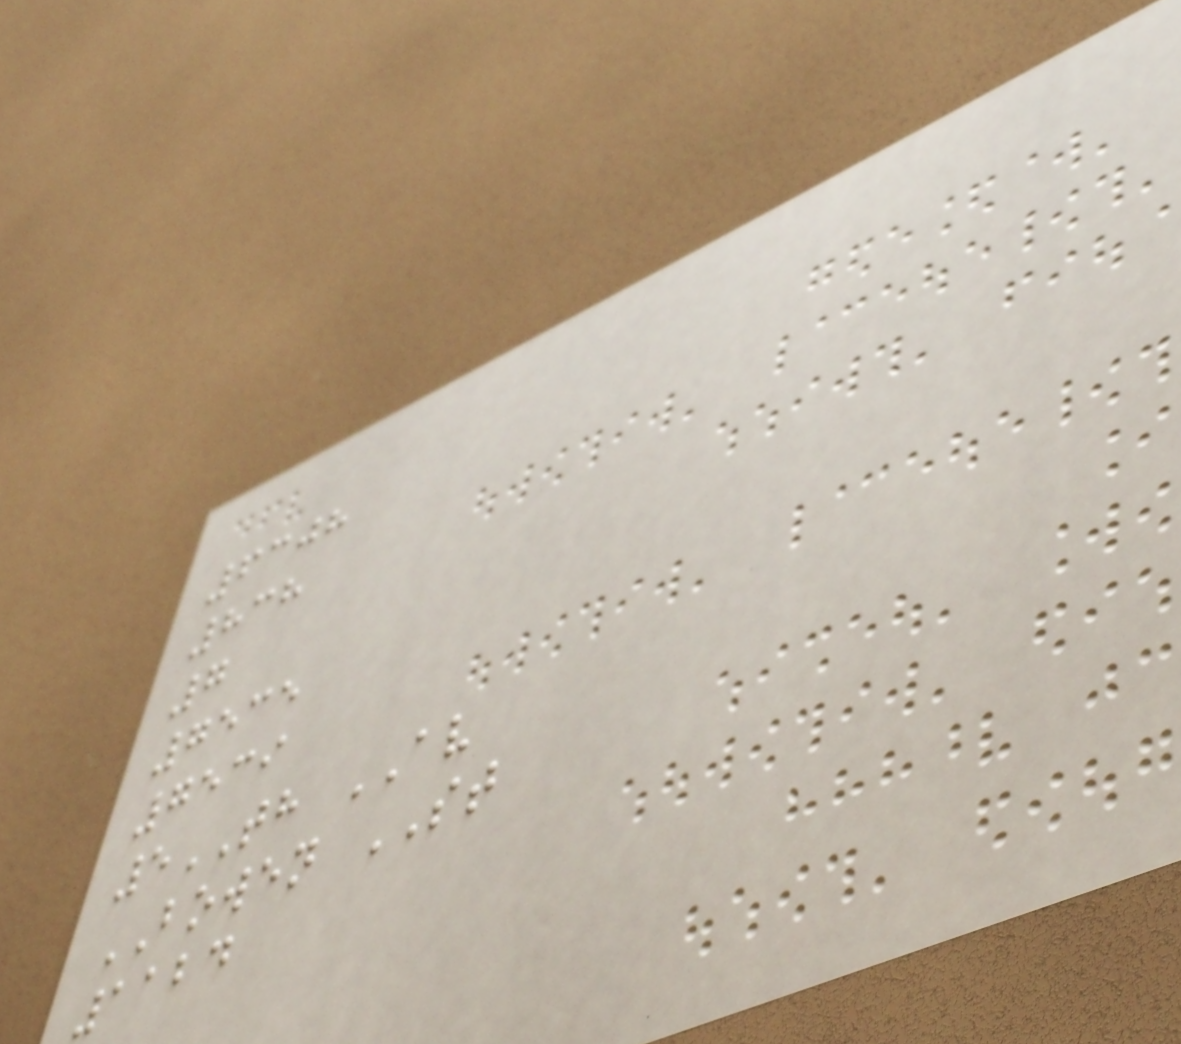6308
838
7
7535
7539
5TH AV
BOWEN ST
1124
